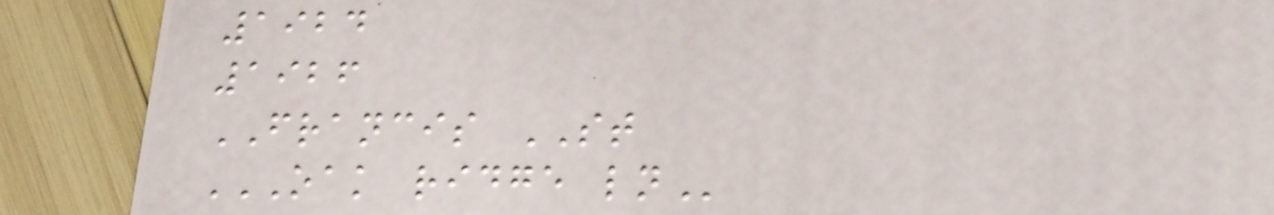1924
1926
FRANCIS ST
OAK RIDGE LN
